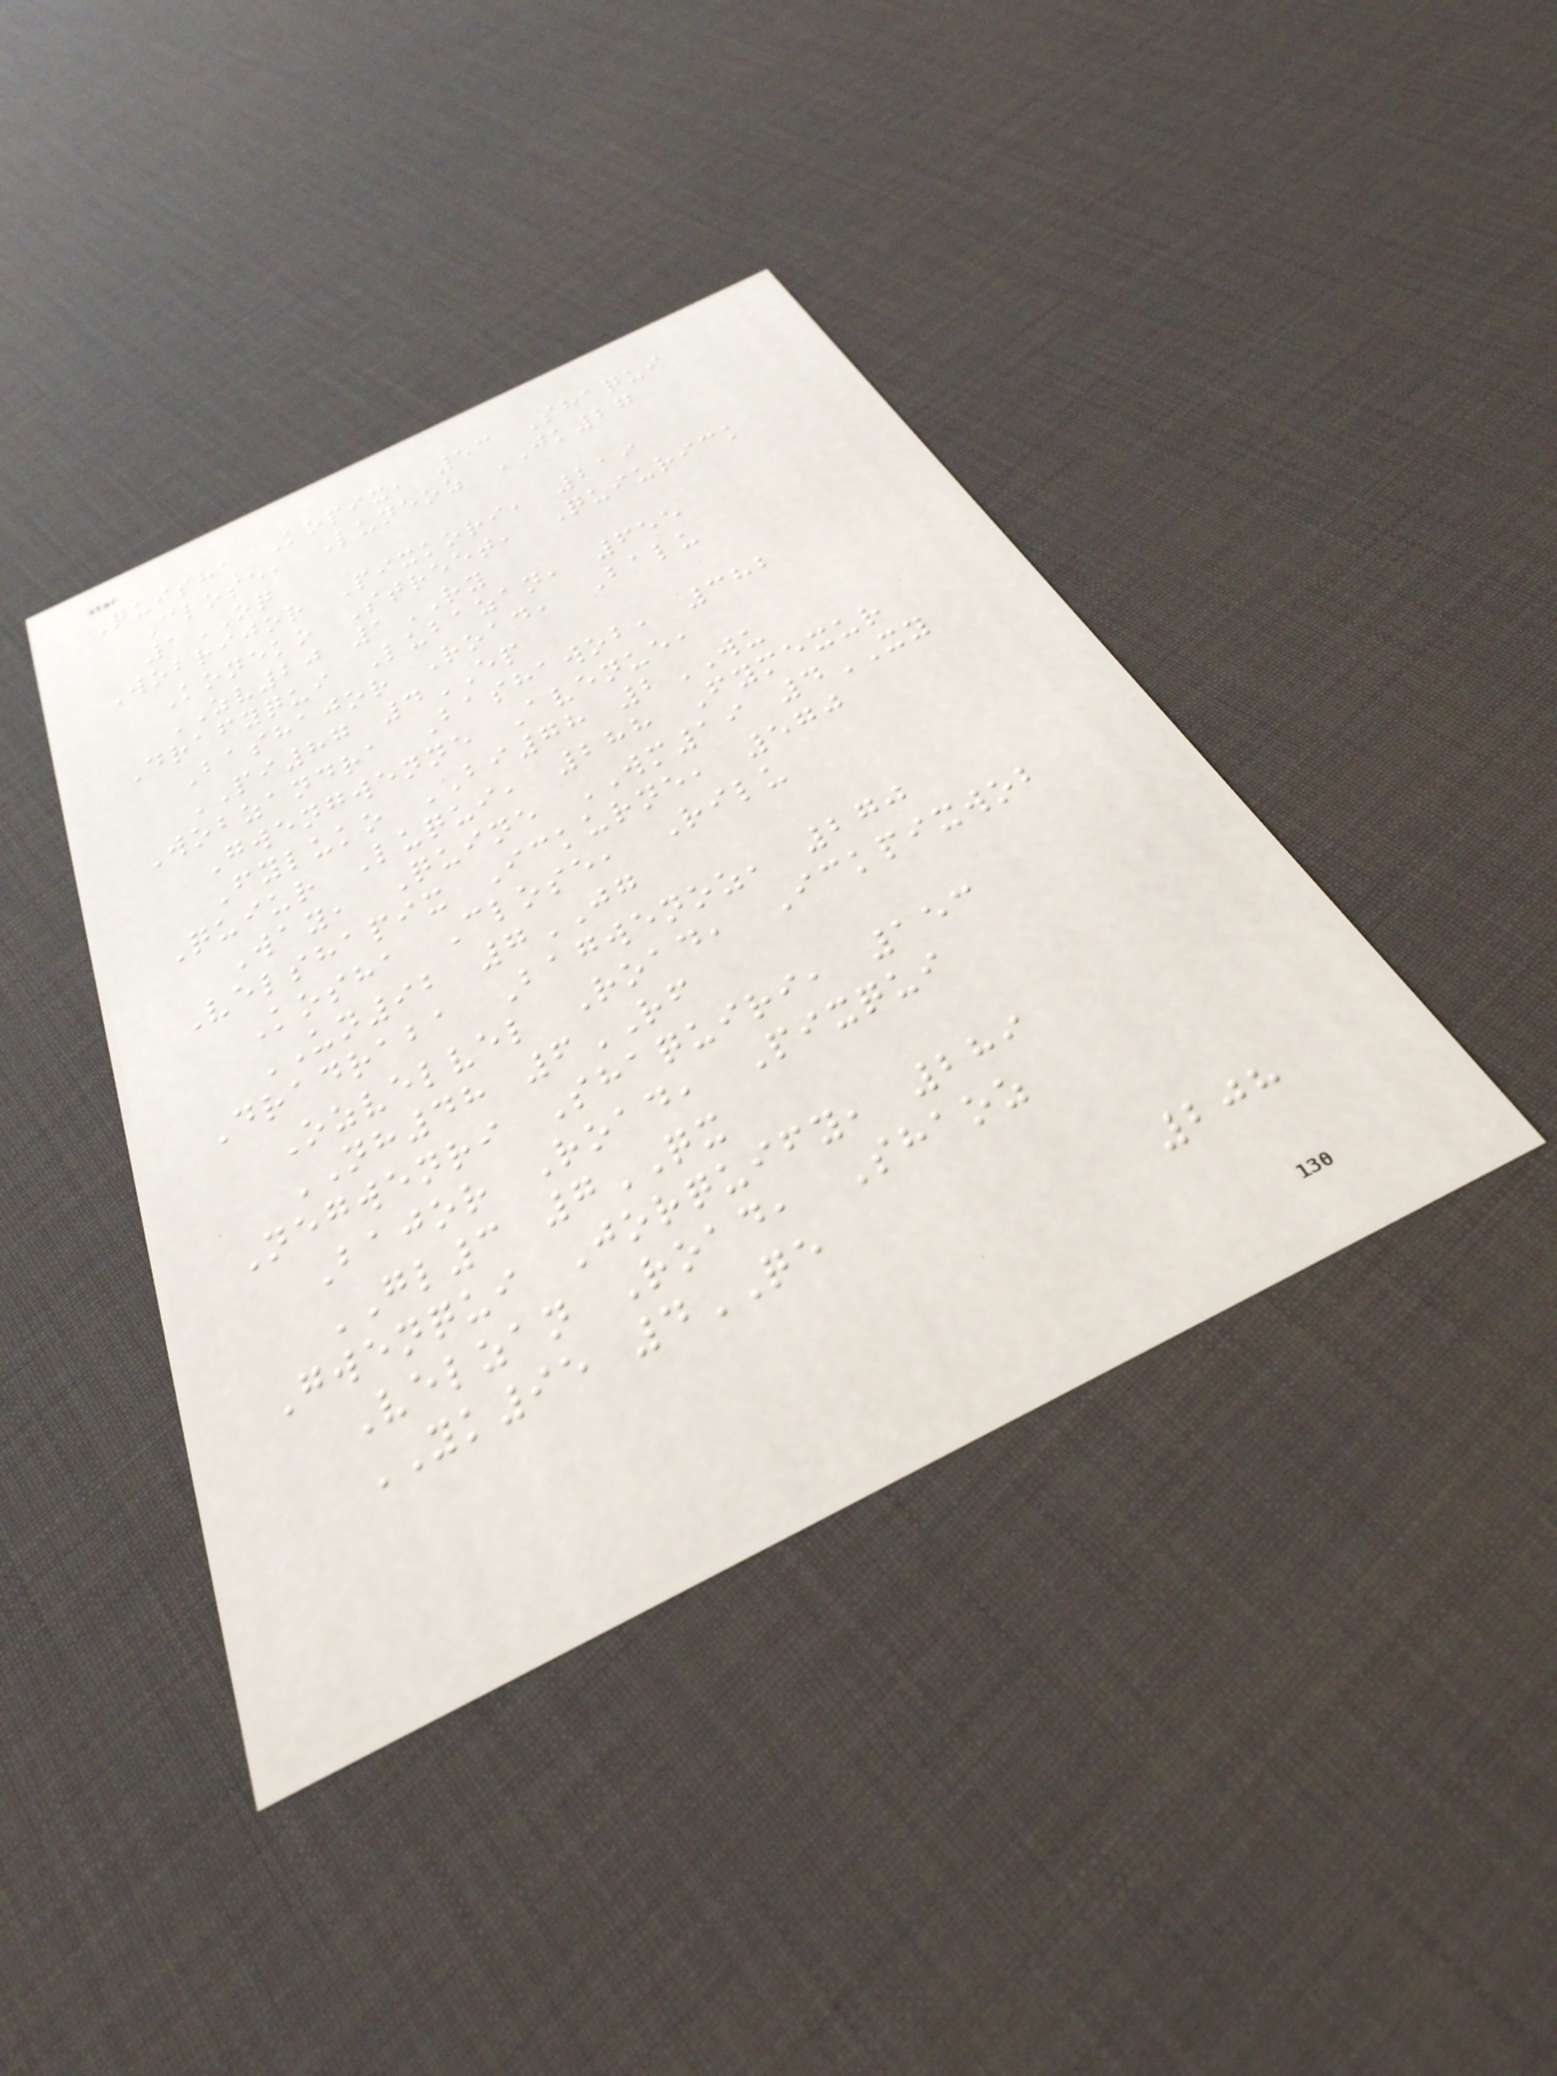Quisha Kopix, 53 Shaqui
Close, Luneoz JK27
1OQ
Wobrijor Pixkori, 219
Koneko Street, Quiurick
ZV20 1RY
Drafyqui Lubazan, 655
Bashajor Road, Balu
PI87 4EP
Wobzandra Bashawob, 382
Gwengwenne Avenue,
Fyluko BI78 2WU
Quiur Luqui, 288 Fymexur
Way, Quine WM19 4XY
Velshapix Ickurne, 570
Kosha Close, Rilu
UN92 7JG
Dradraba Bagwenoz, 270
Ozvelvel Road, Ickpixwob
NH48 6RF
Negwenri Shaquiri, 153
Bajor Road, Pixqui
GL3 7QX
Gwenqui Jorquify, 289
Velzan Road, Shaoz
YK95 4QE
208
